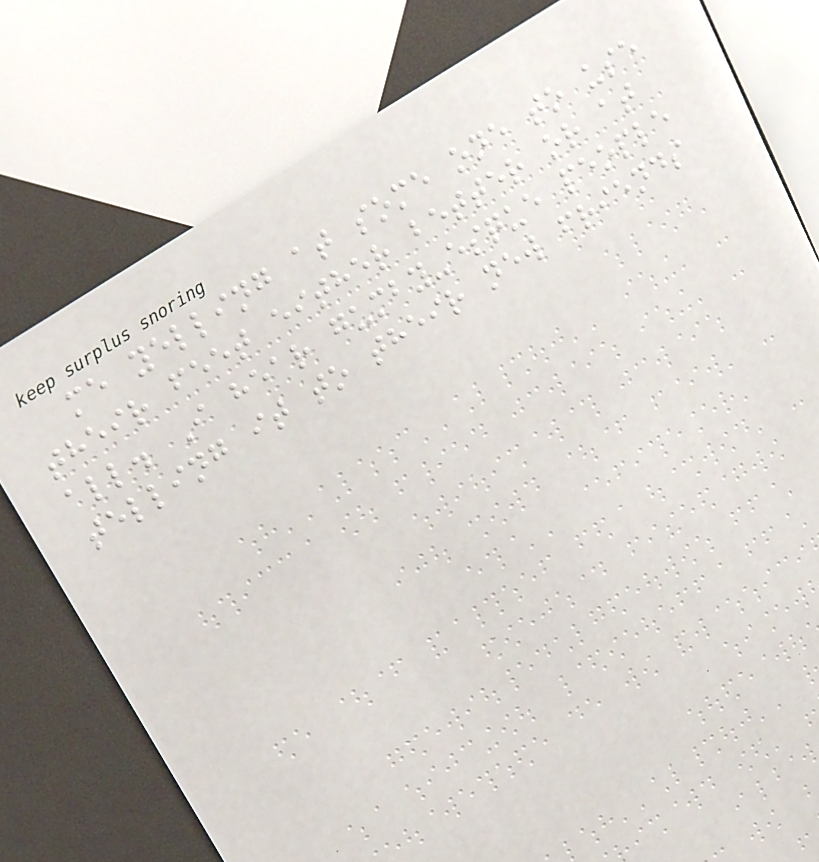me yelling at some one to use
their feet either better or at
all. I hear gumby-esque people
telling it to their new friends
